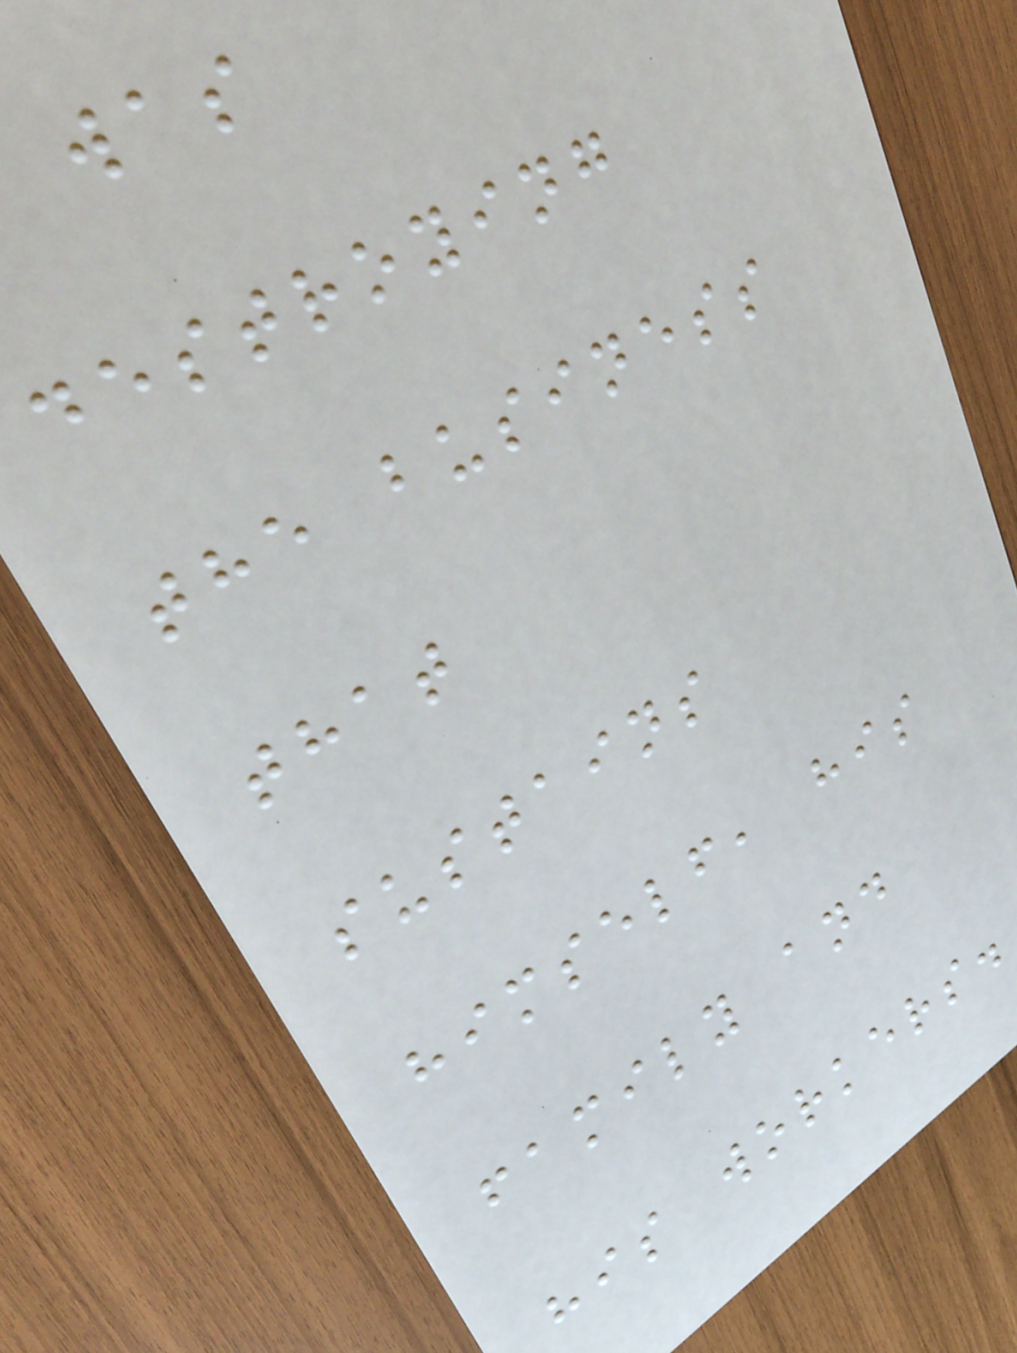was
destroying
the business
that
sustains
himself, his
family and
his workers.
